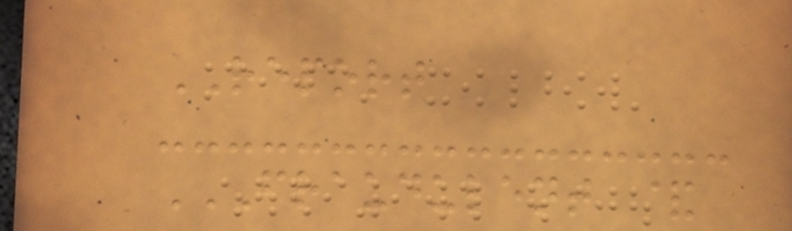REPORT
FRAUDULENT &
